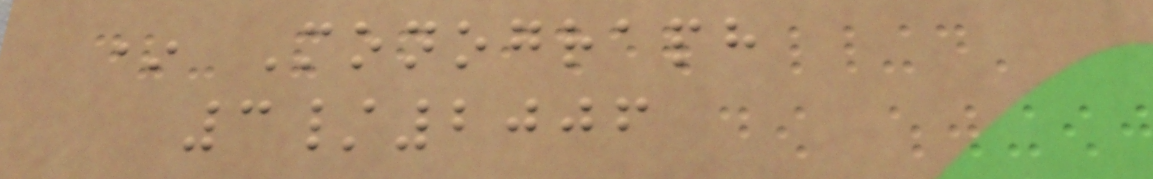* Monograph
3/2006
